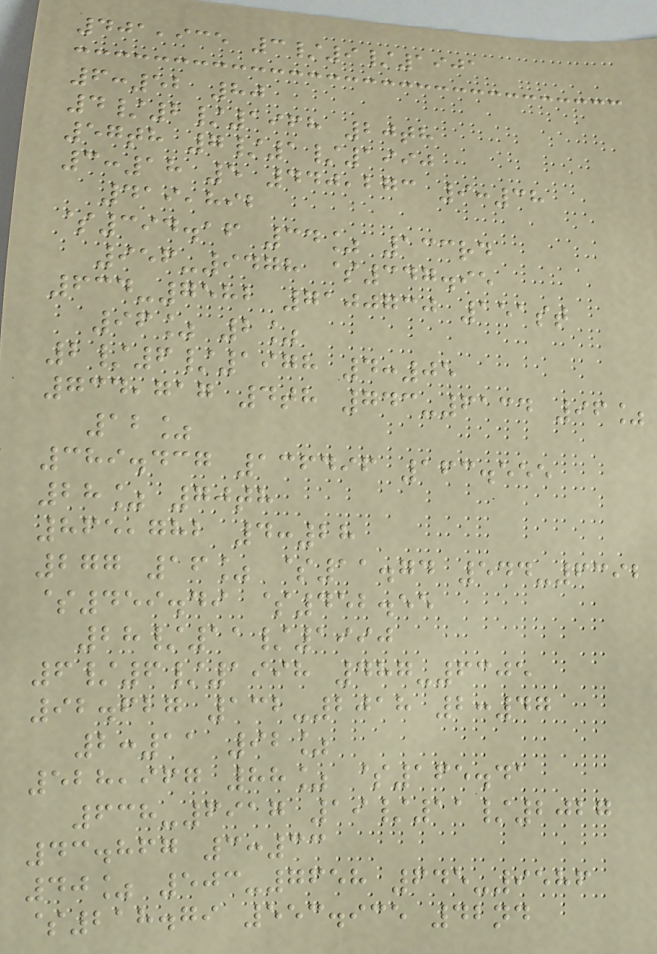401,935 3/9/1901
6:52 80
4/2/1968 20th
57th 7/1/1990
3:18 5 440,273 9:38
419,892
$394.16 34% 133rd
956-9478 $347.95
634-7582 7100730 151st
96% 2%
2/6/1978 4:05
734,717 4th 743-6134 96%
12%
389.437 136496 163.555
28% 70th
865,782 4:28
277 16% $11.74 544-6392
$459.49 $452.55
28/11/1990
6/6/1998 487-6305
92.627 132-2018 2:47
2:11 92%
528,967 88% $165.41
638-6917 19/11/2027
43.867 3:33
40% 503-7658 645-9586
$218.79 553.935 42nd
